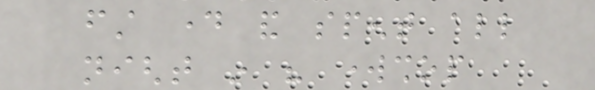first day and spent all
night in his workshop
